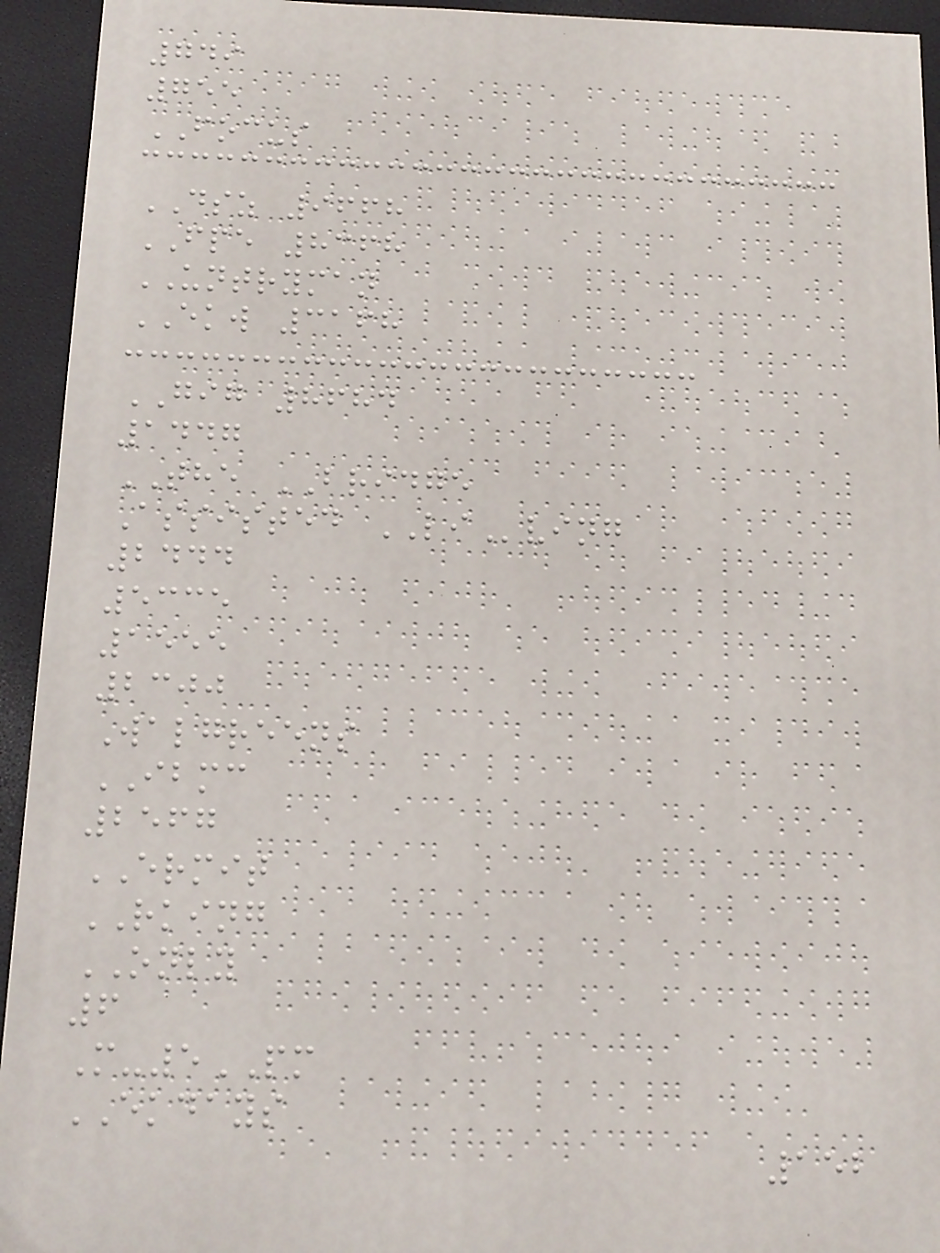749
755
FOCUS
DSZ 9668
FPE 8368
UNTRYMAN
EKW 3168
GIG 8684
1447
THE BRIDGE
Assisted LIving
2444
5335
1555
2300
Walgreens
IBMC
2567
ERMIT
RKING
ONLY
6
M-5PM
EKDAYS
152
